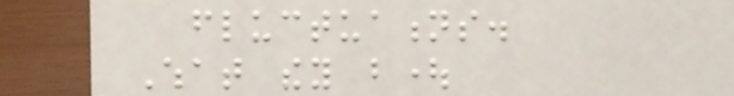fluctuations.
What they bought
